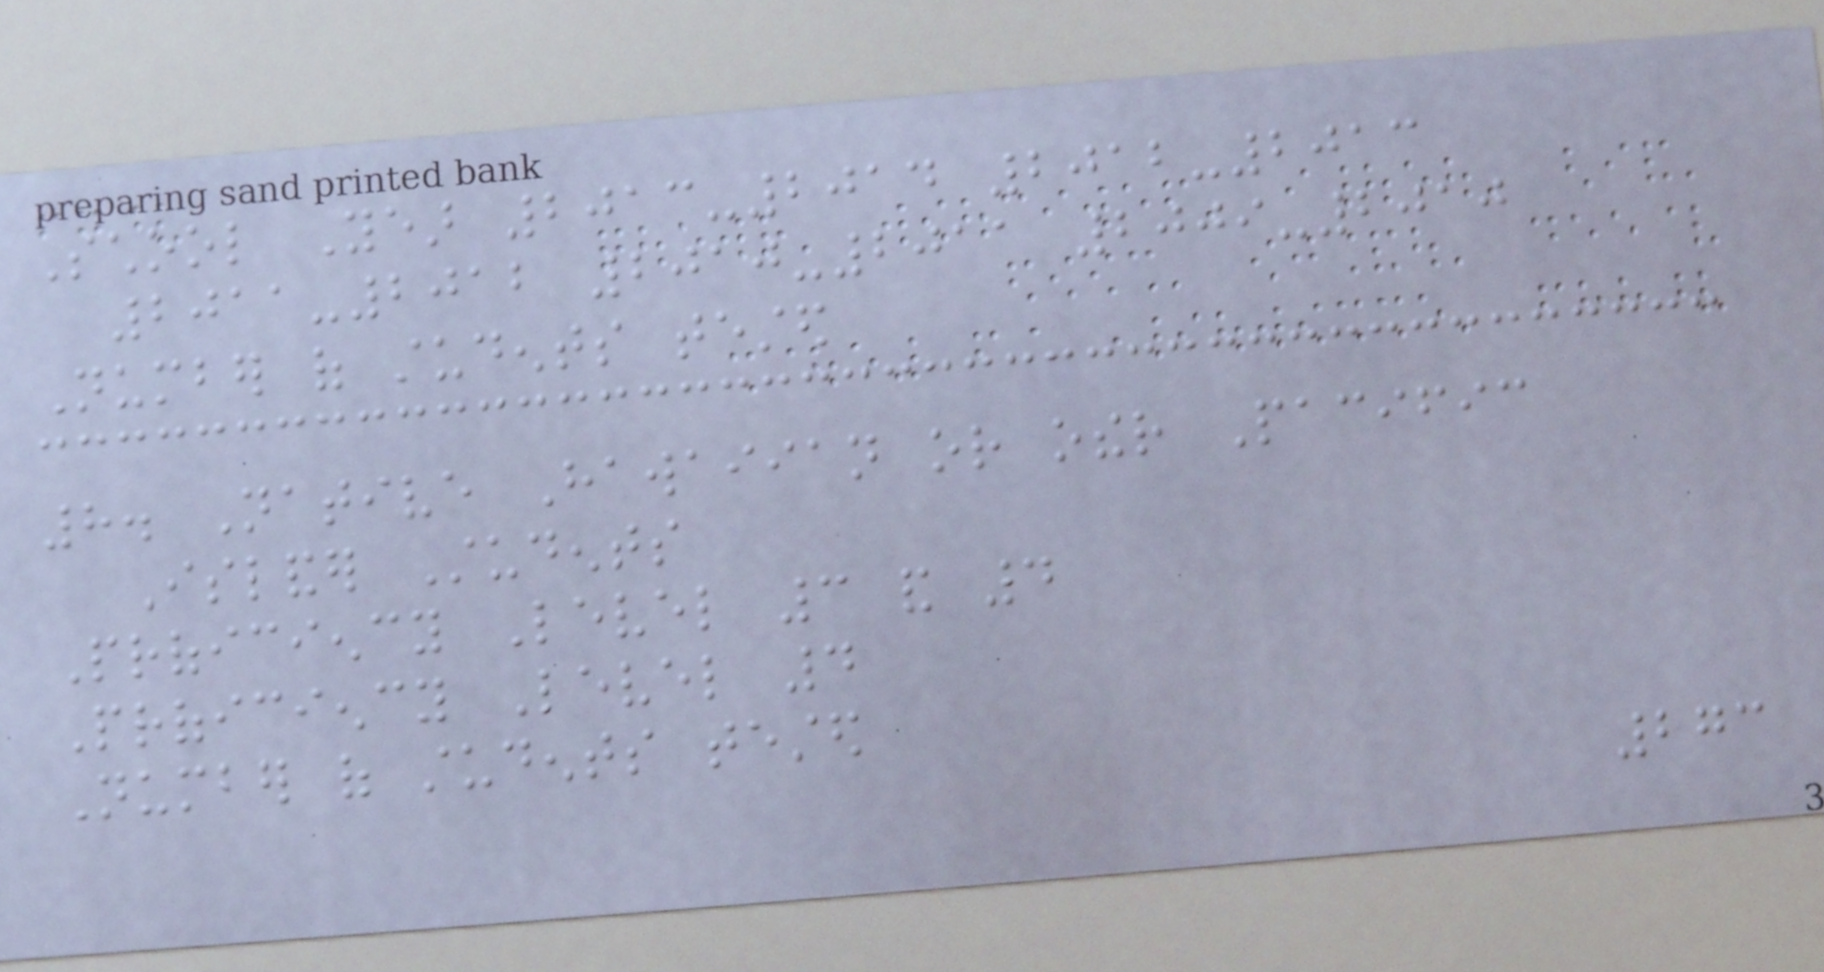School Year 2013-2014 2012-2013
2011-2012 2010-2011 2009-2010
Number of students tested
8. Native Hawaiian or other Pacific
Islander Students
Proficiency Level 3 and 4
Proficiency Level 4
Number of students tested
273
